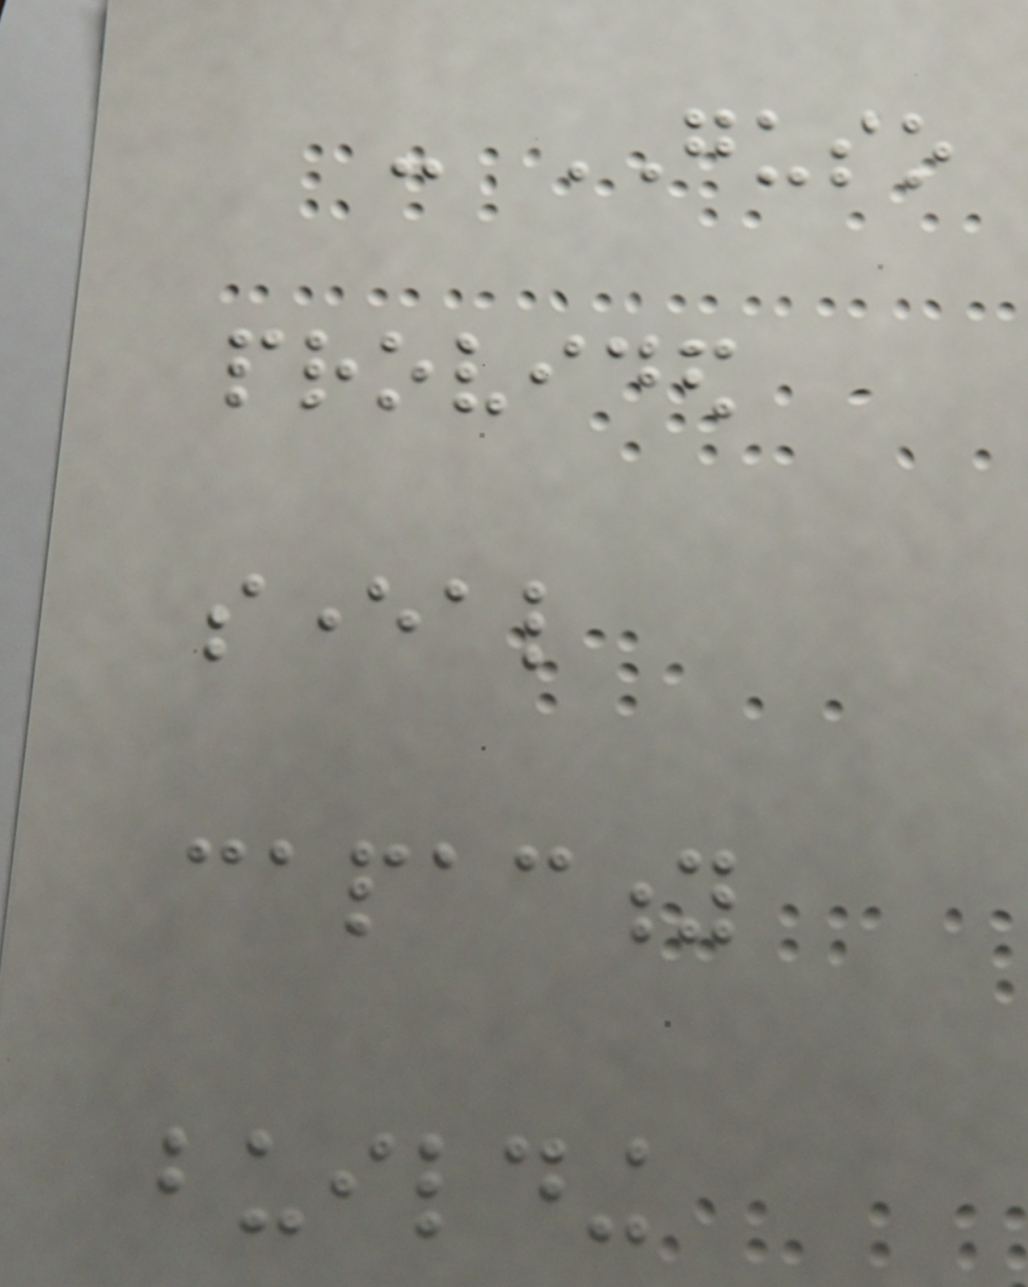- GUSO
provided
several
capacity
building
